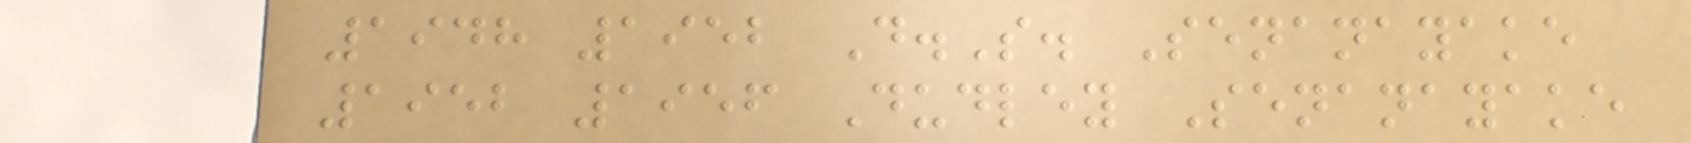1948 1952 D.S. Senanayake
1952 1956 Dudley Senanayake
